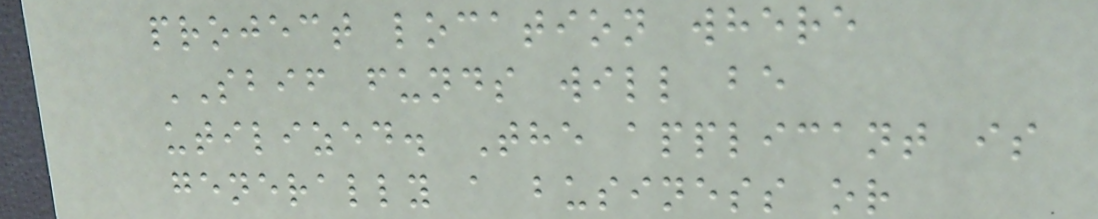project location where
SBIF funds will be
utilized. The applicant is
generally a business or
